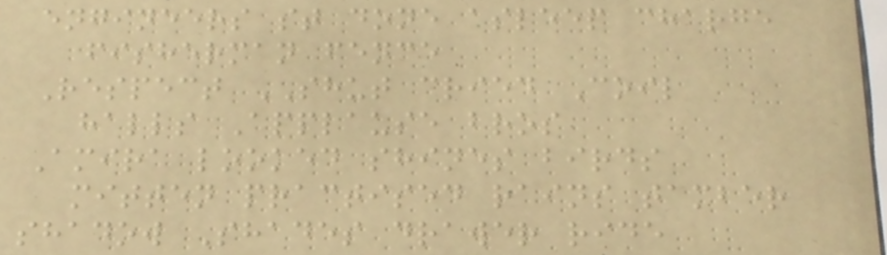engineers st done asleep charge
fisherman fence
Respect SHUT cried Coil
halls Applause bros
Amira looked shines birds
mitten practised rains tamber
shadow Shades drawer ride
